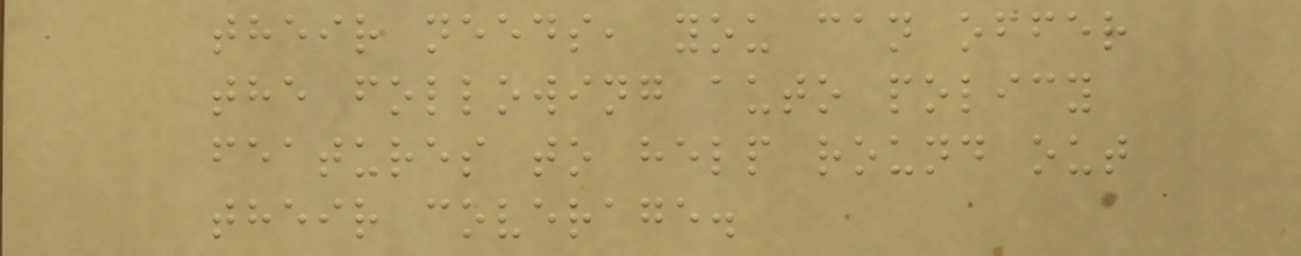their needs, you can offer
the following auto policy
features to help round out
their coverage.
